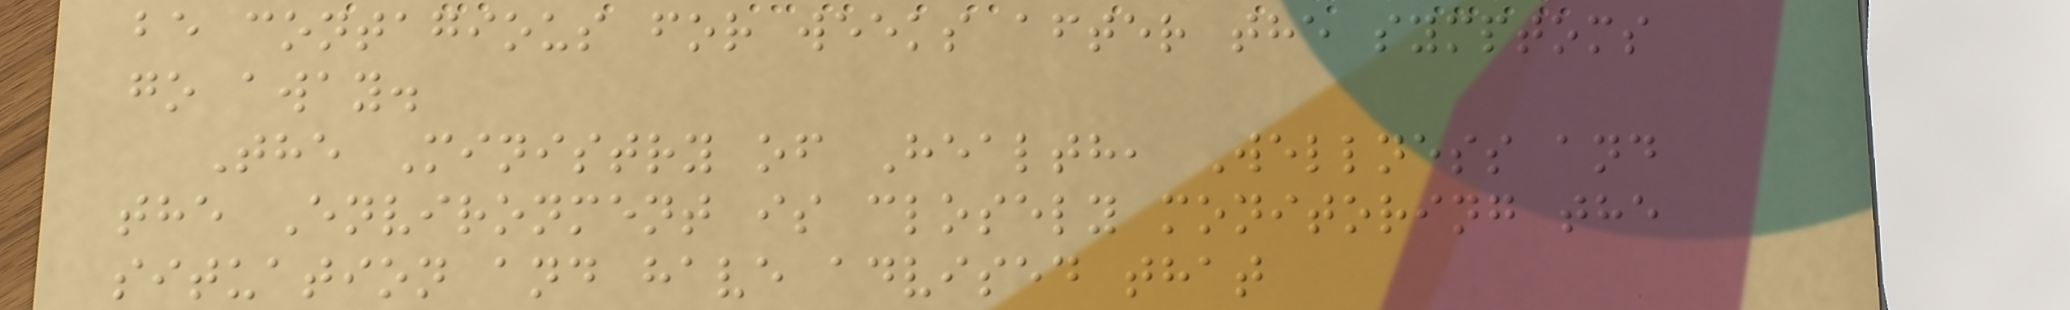be contagious for weeks after the symptoms
go away.
The Ministry of Health, Wellness and
the Environment is closely monitoring the
situation and have advised that
